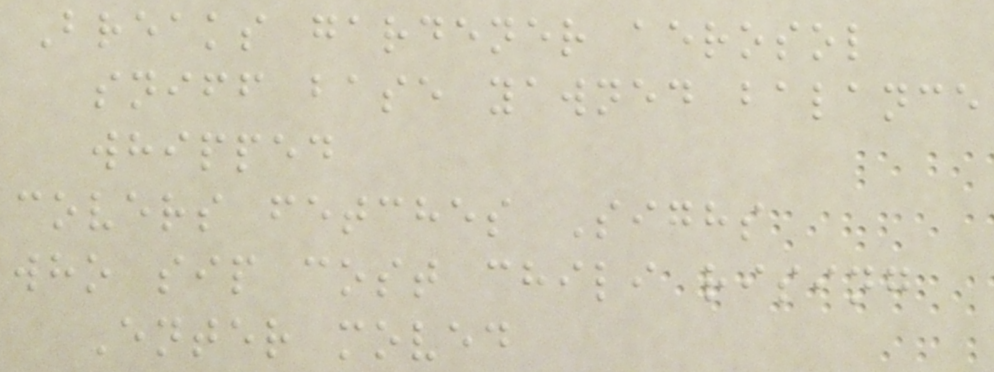Breaks gardener aerosol
sniff base yawned balance
whipped
covers fetches Sighs
who sip cost chili rising
Enter moved
